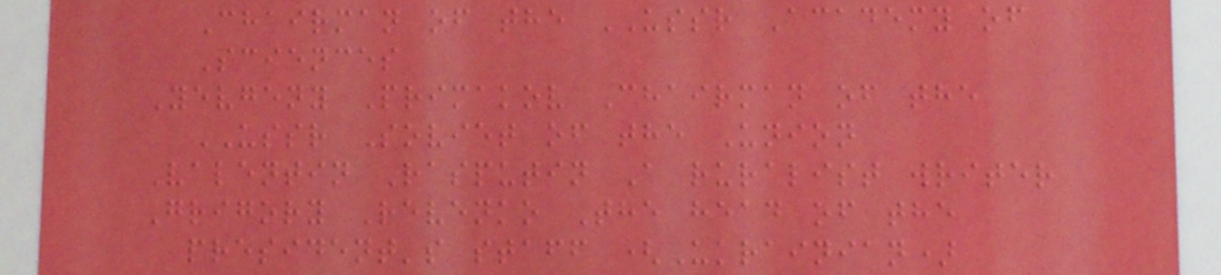Chairman of the USSR Academy of
Sciences
Yevgeny Primakov Chairman of the
USSR Soviet of the Union
Valentin Rasputin A ruralist writer
Grigory Revenko The head of the
president's staff (Ukrainian)
